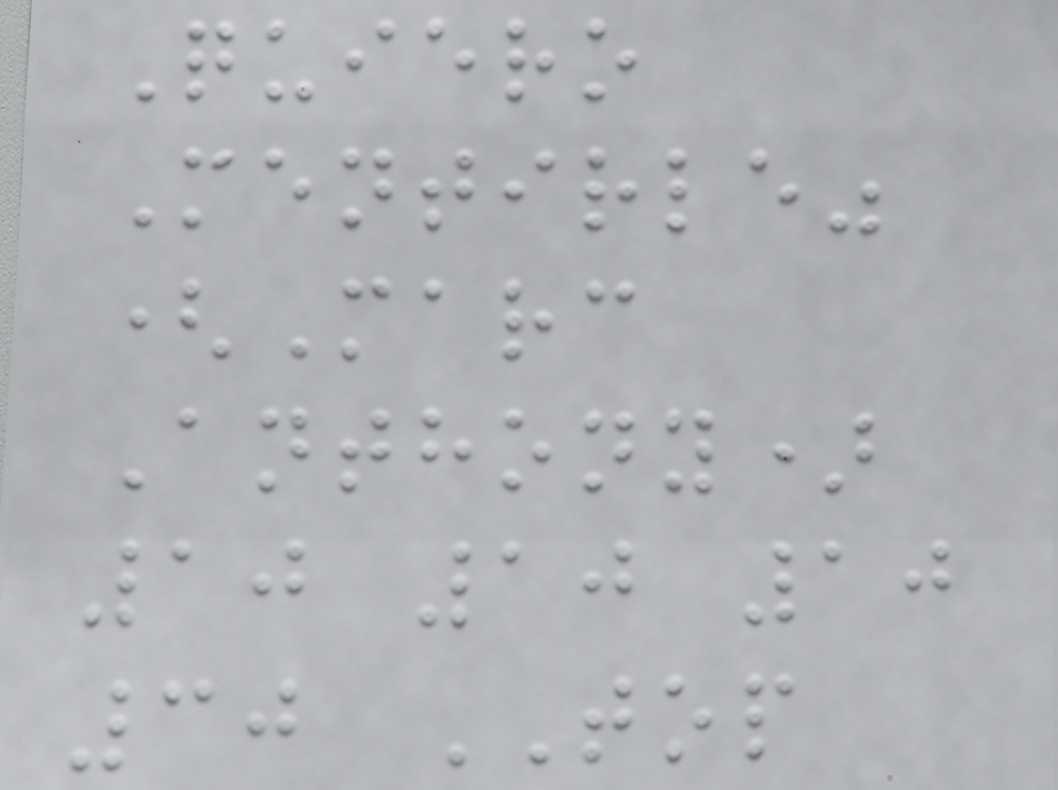Quiero
Mentirle"
(Marc
Anthony)
10 10 10
30 TOP
